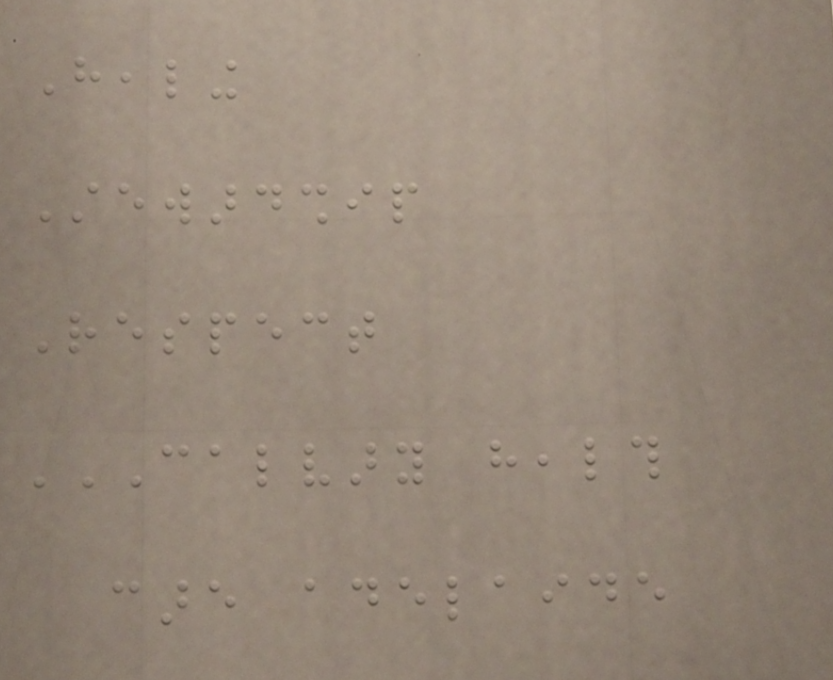Healing
Stewardship
Respect
CALVARY HEALTH
CARE ADELAIDE
